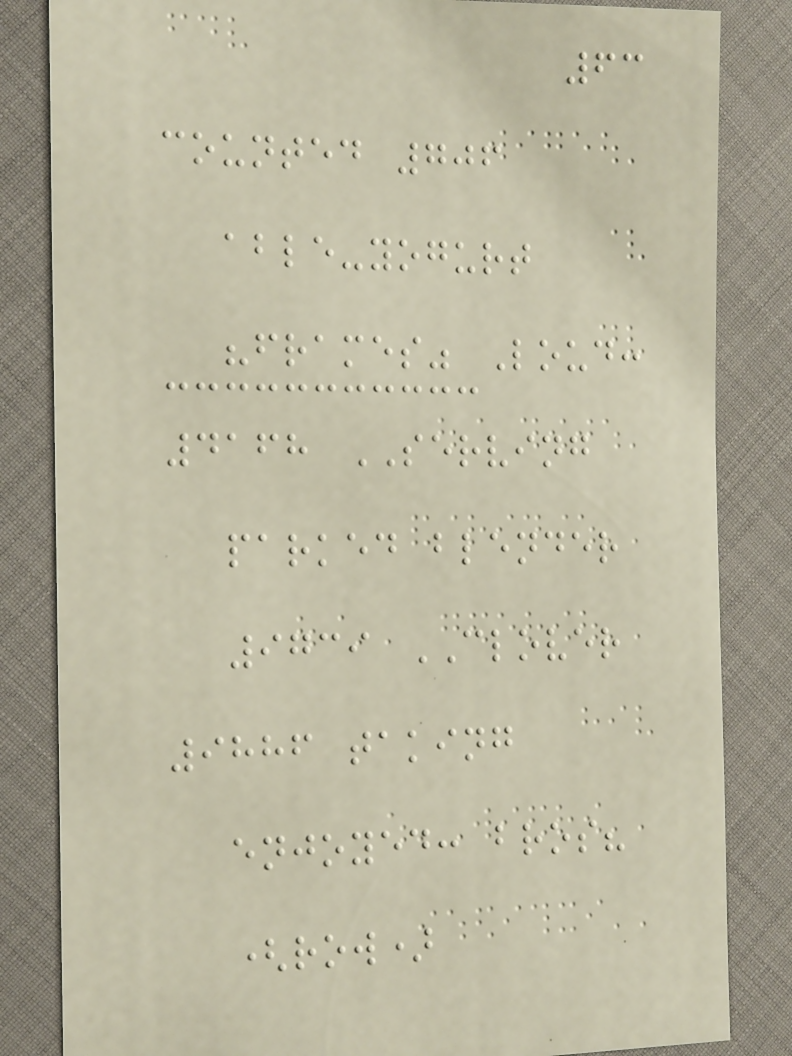63
counted 706
able-yogurt
"frames" Loud:
4168 SERVING
parked blender
9739 CLOVER
9886 taking
enjoyed: bros?
(row)
